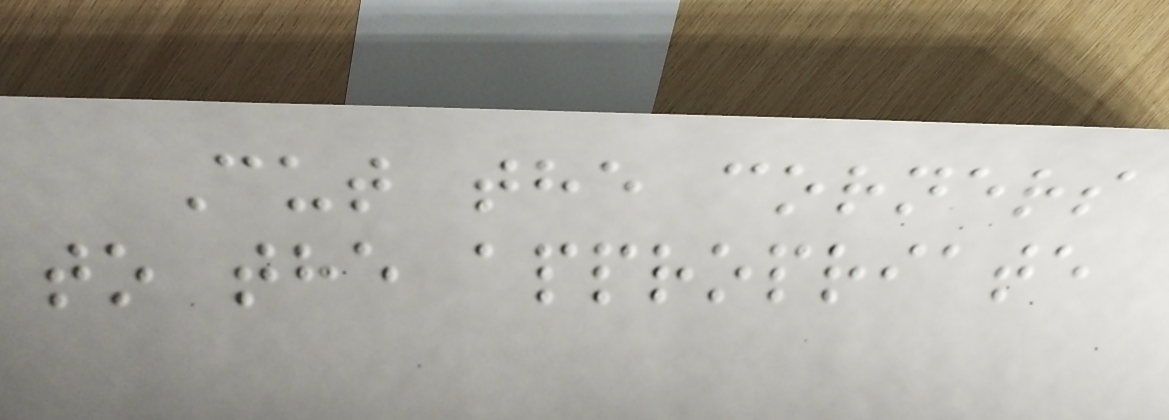Cut the corners
to the appropriate
